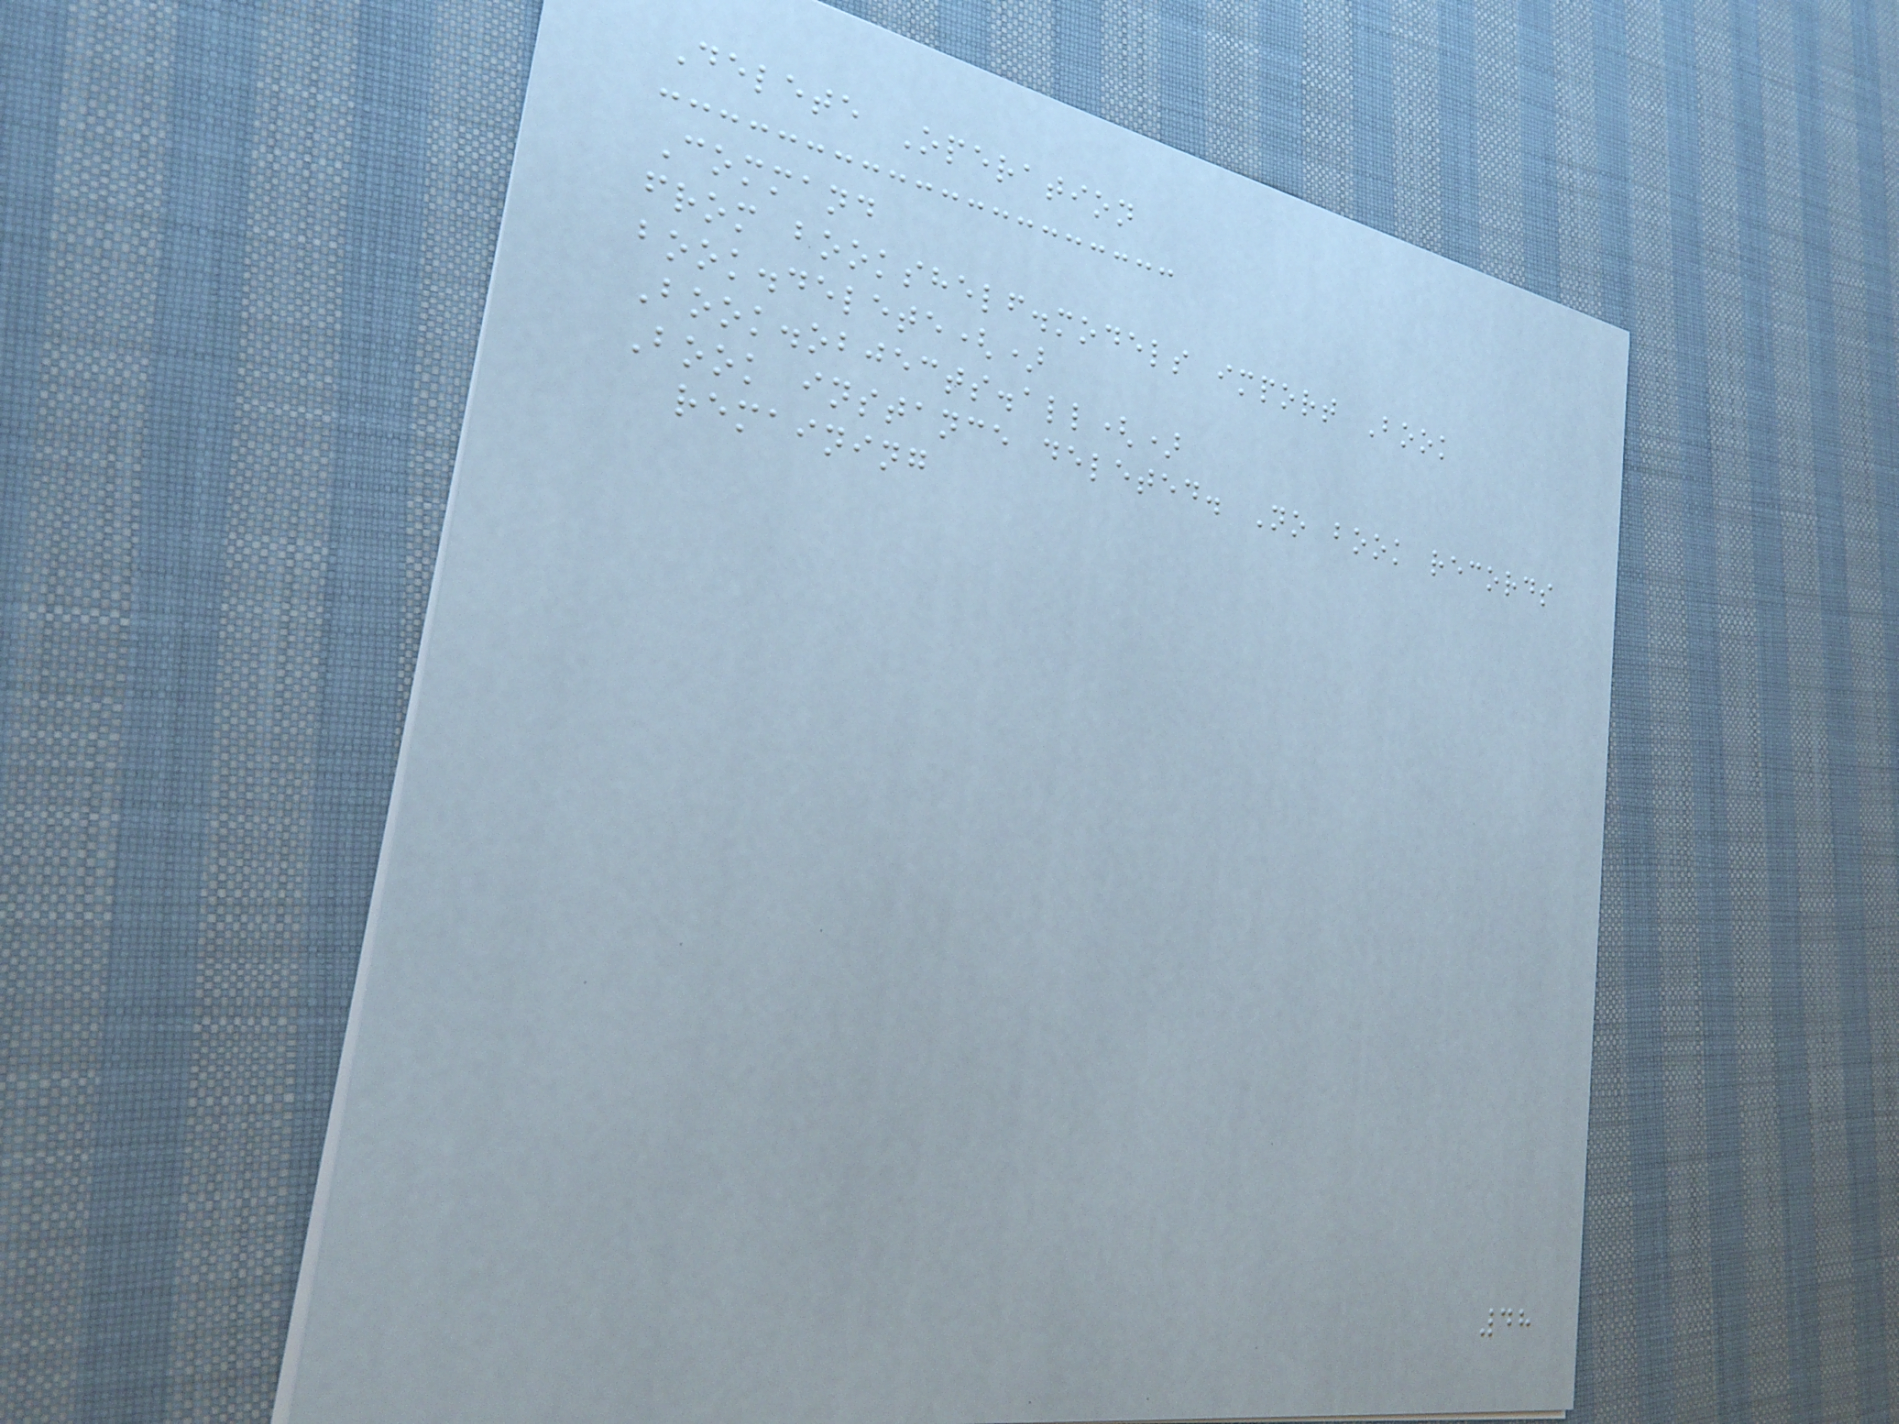Delete Operation
Command
from bookshelf.models import Book
book.delete()
Book.objects.all()
Book instance deleted. No book records
remaining
48
